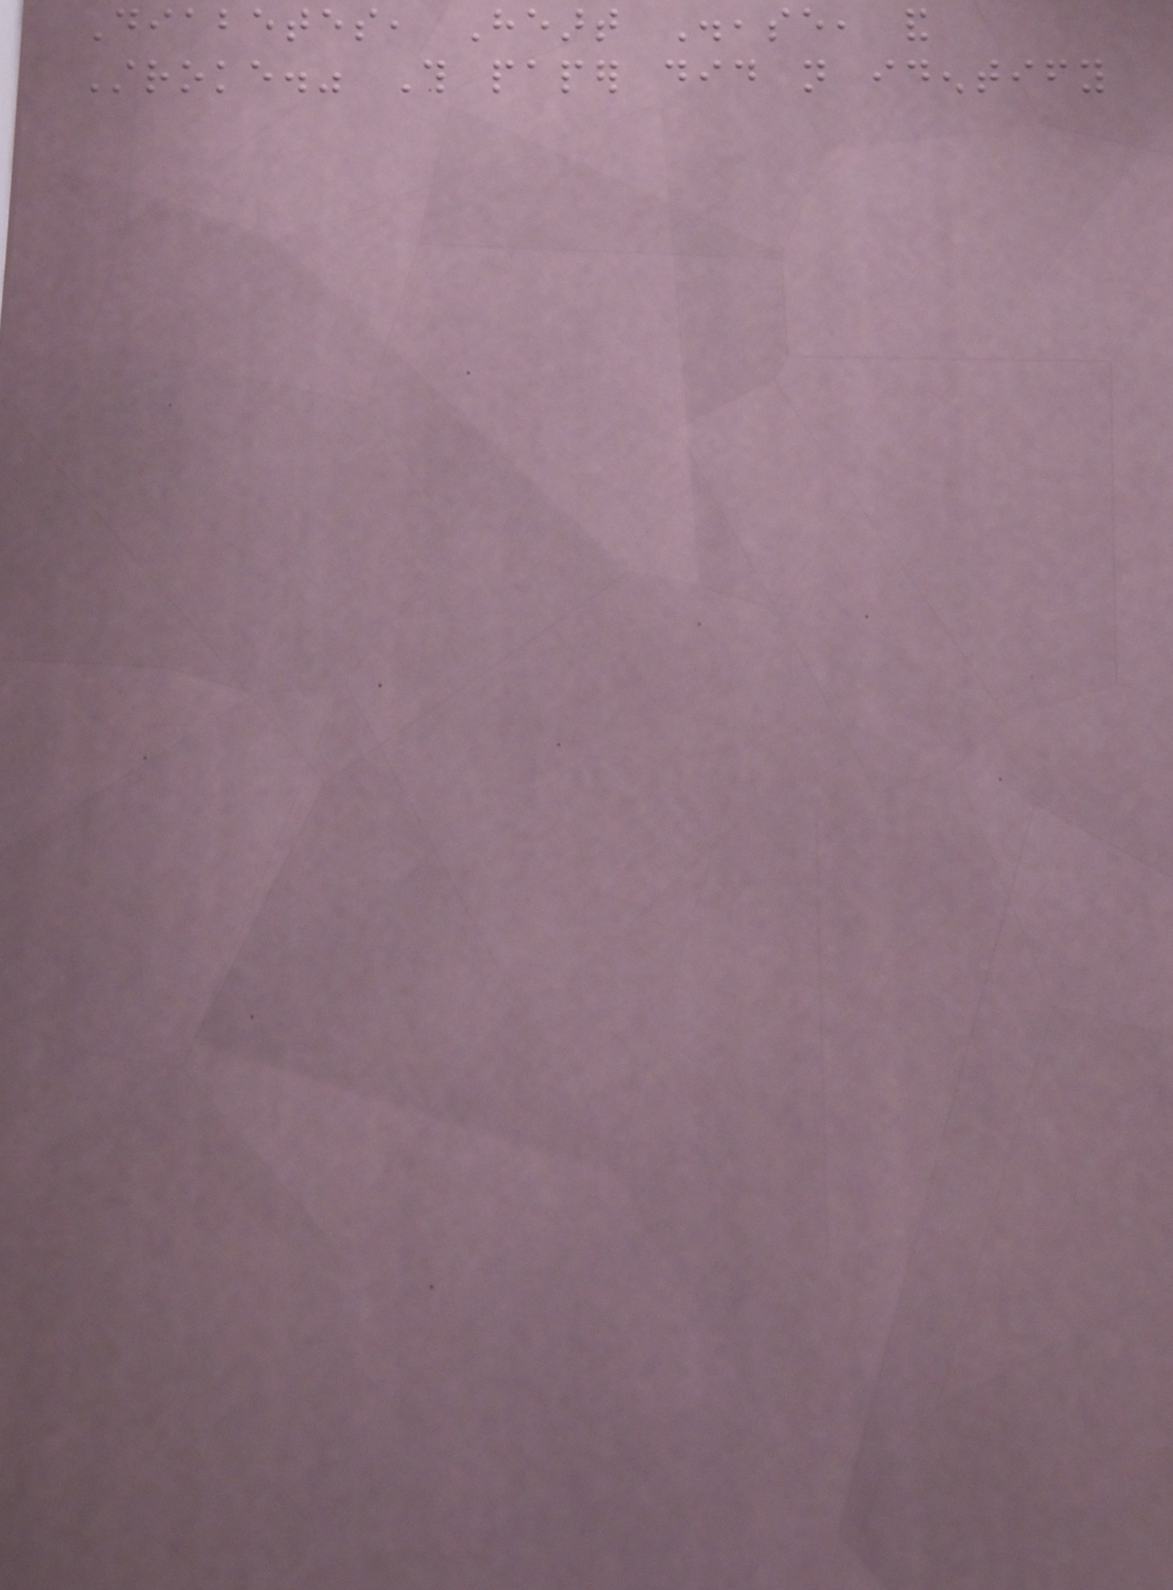Diabetes, Heart Disease, and
Stroke." This paper did not identify
